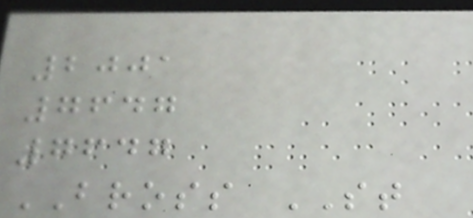2001
7647
7647
BROSS ST
